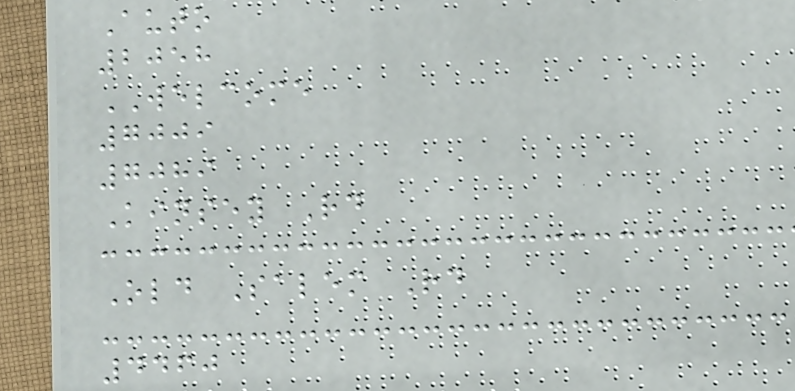Auto
2058
WELCOME
7009
7089
Kinsey Rd
Old Salem Rd
4460
